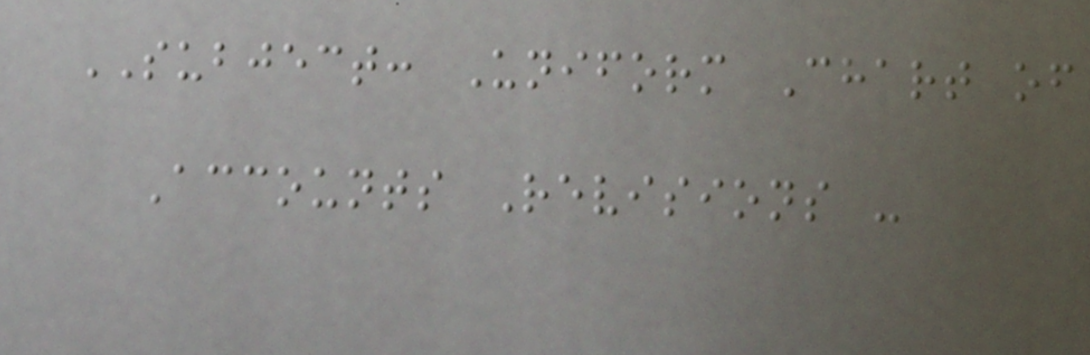SUBJECT: Uniform Chart of
Accounts Revisions -
